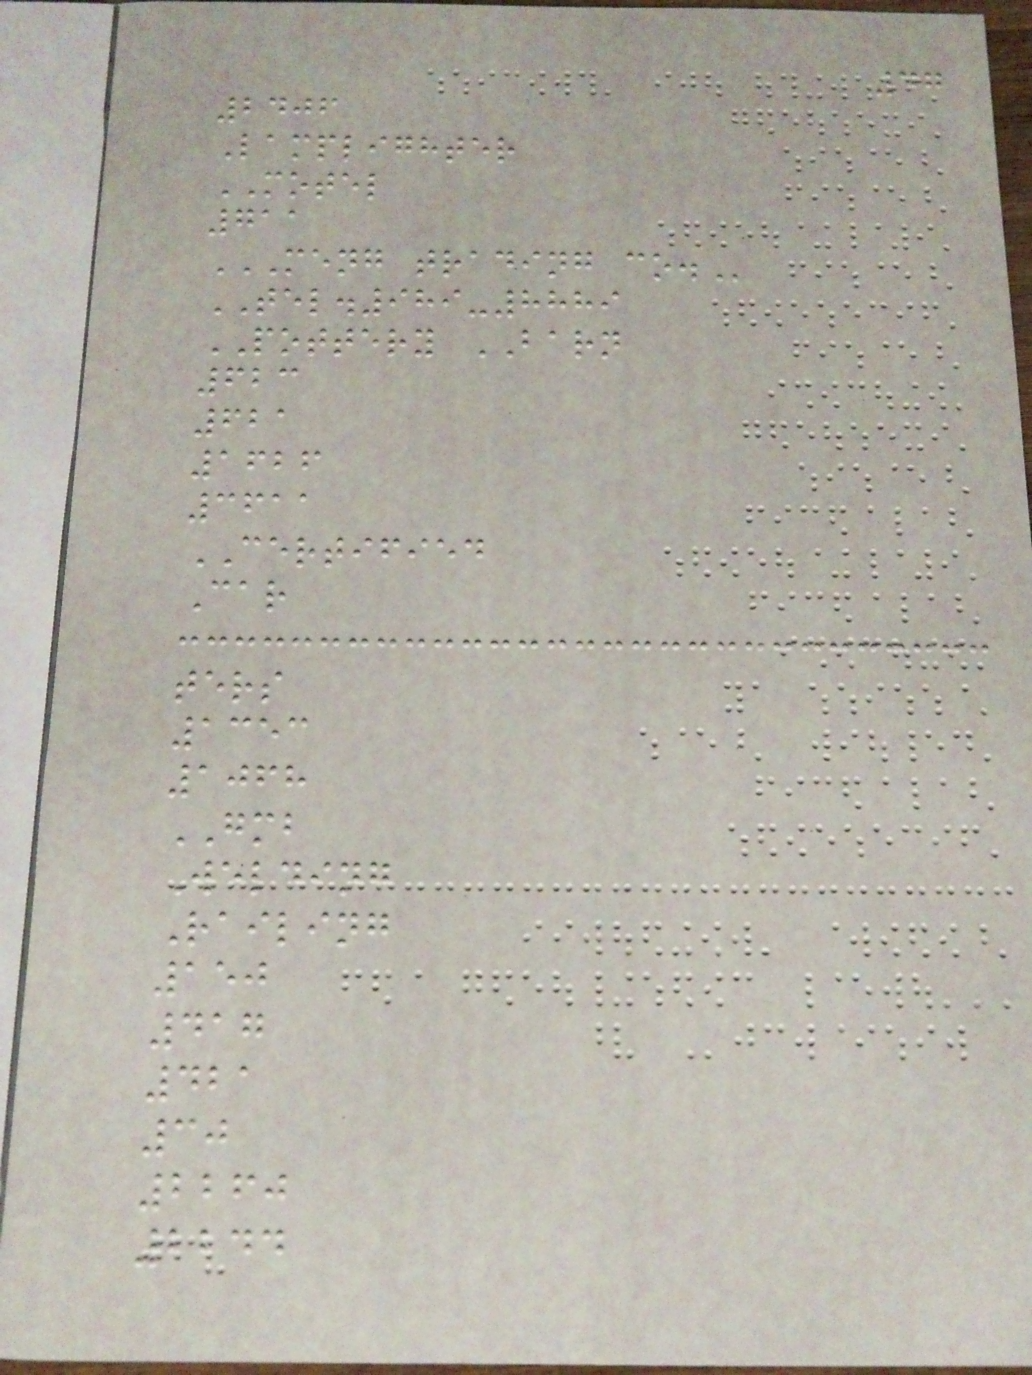47
2406
Lamplighter
MOTEL
711
MENG TRADING CO.
TEL.989-8889
POTTERY BARN
623
621
1626
3611
CERTIFIED
Car
ters
1353
1068
GMB
Welding
Railing
150
417
421
30
2260
2244
